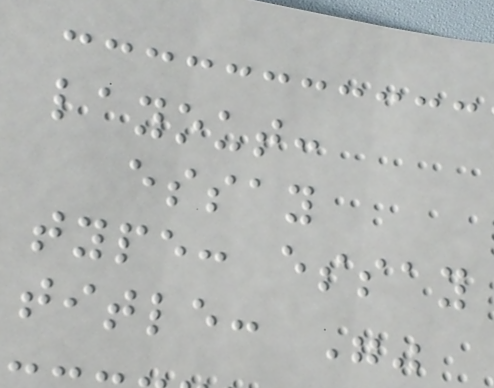layout:
essay
type: essay
title: ""
